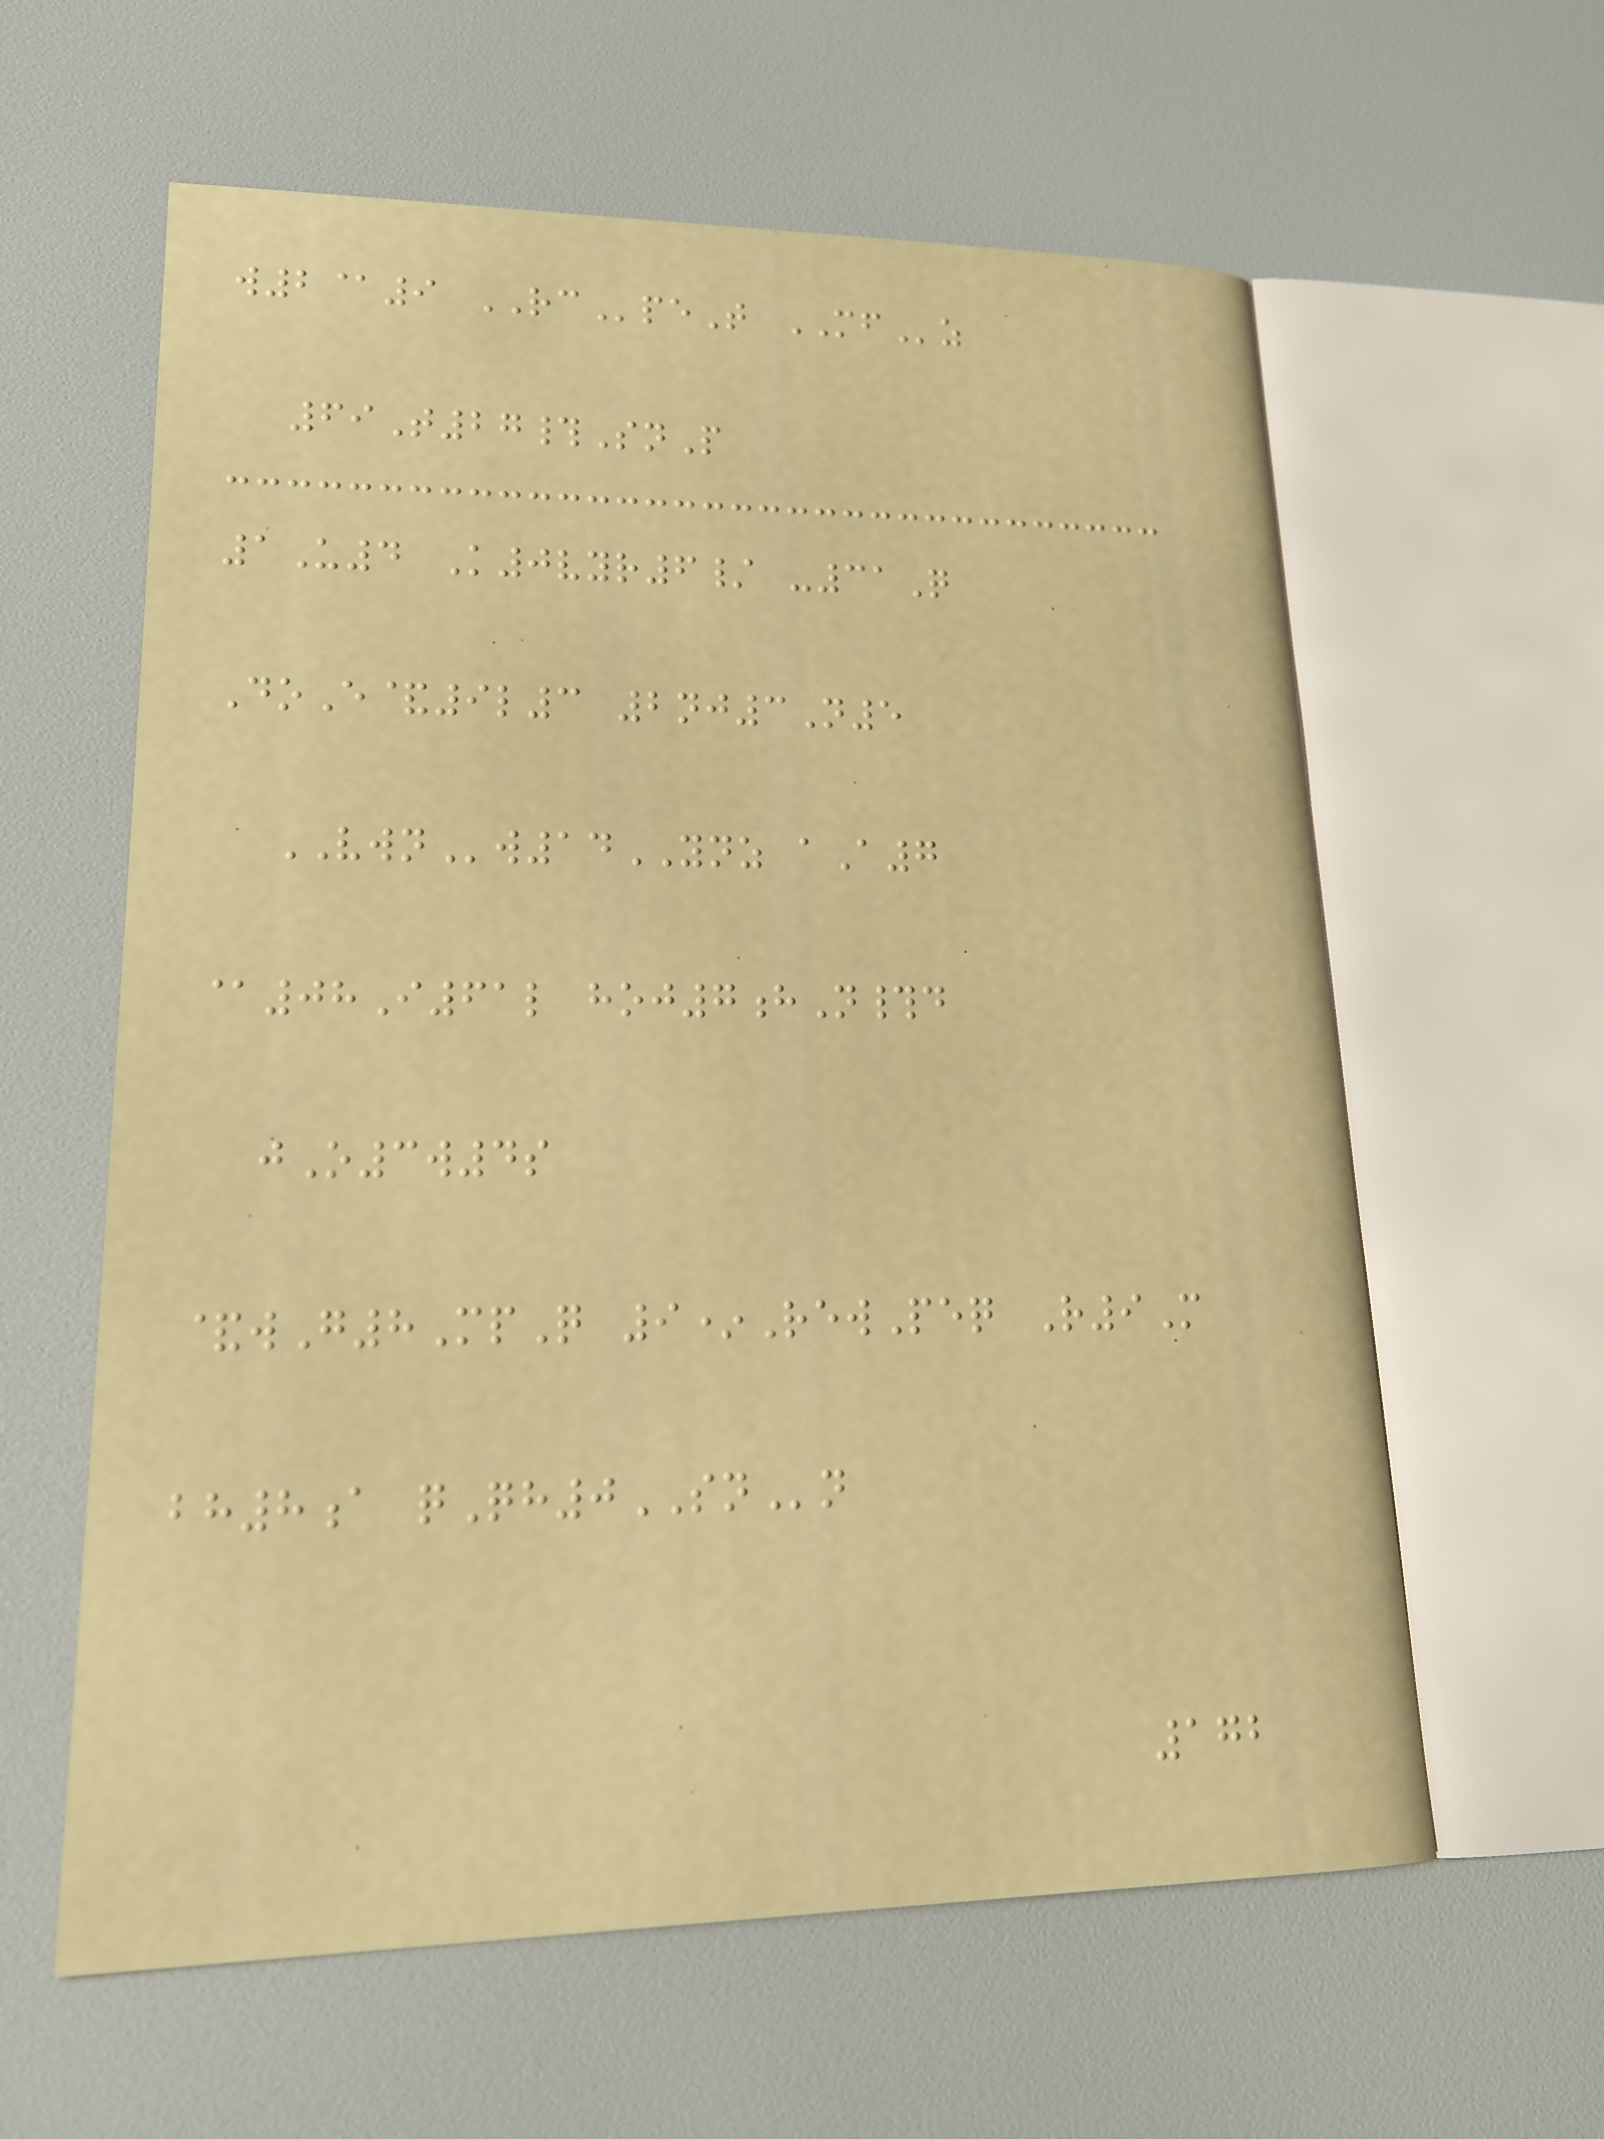w2@9 RCpeT MFz
69T27#SnP
1U4 K0vyr6/ -31Q
DoE&9l3 2nj3N5
VWNw14YNZ aA7
@08I61l hoj7hN#d
jO3w4s
&wG8MpQ 9*RewPeq R9M
bh8a qQh0SNn
172
